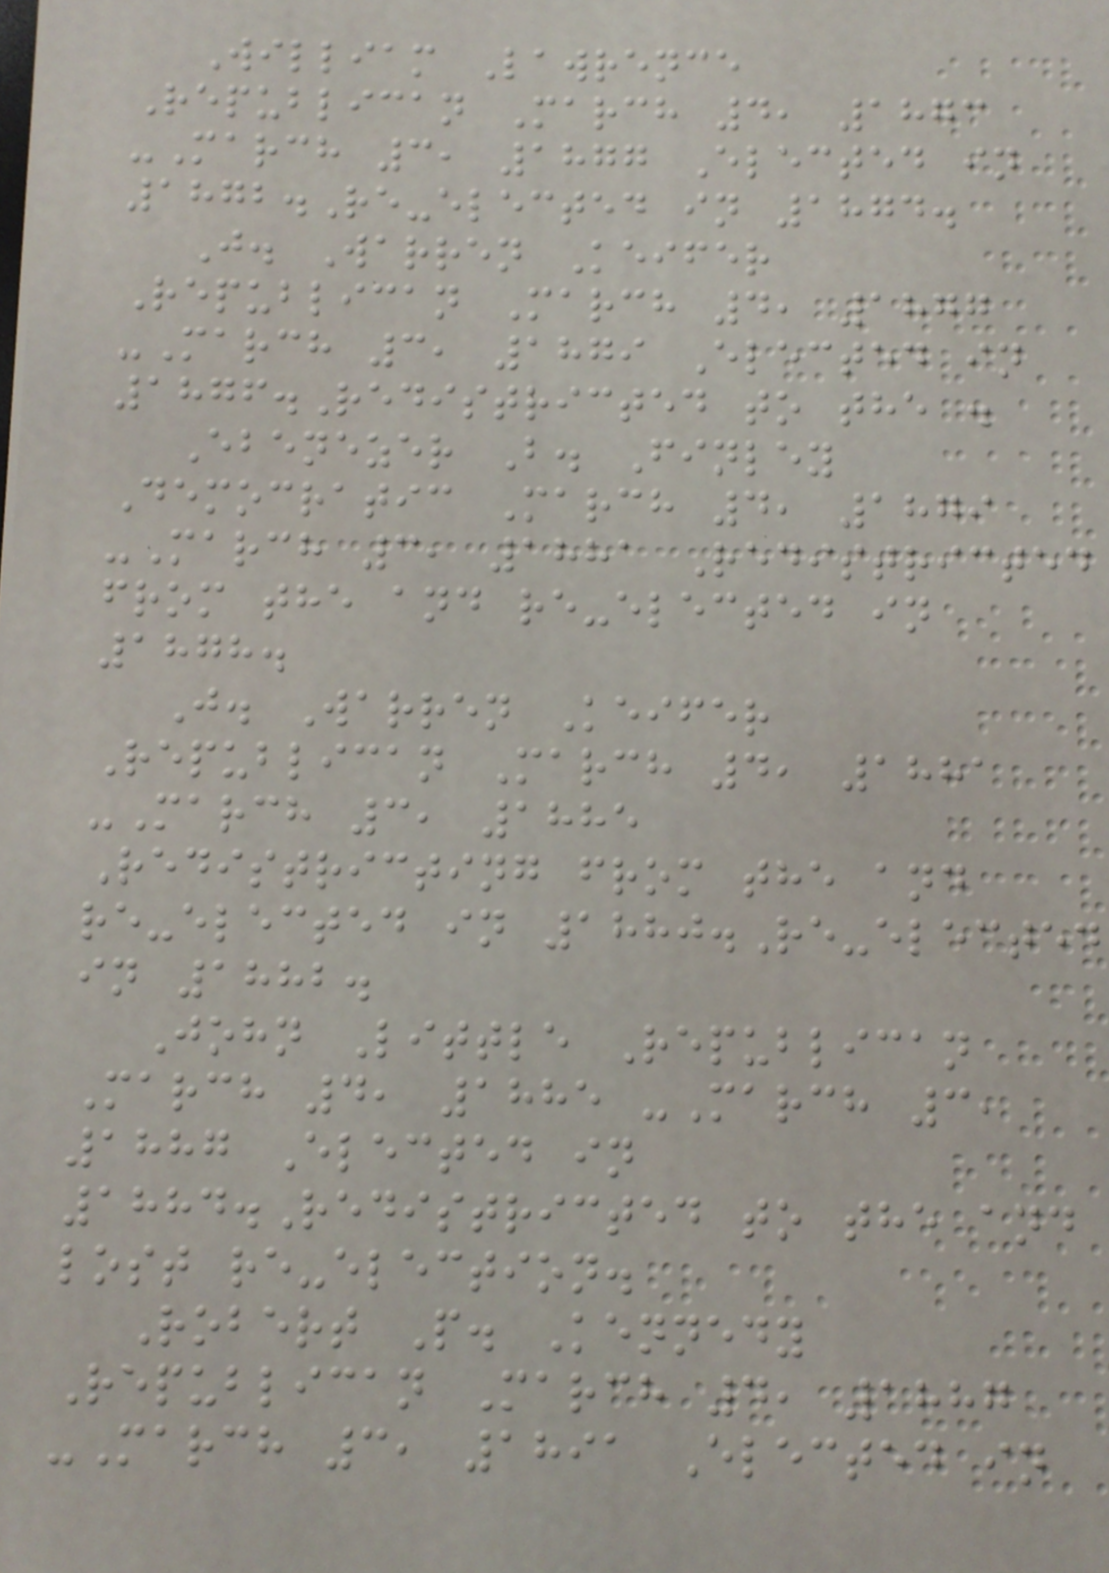William Lawrence
Republican March 4, 1873
-March 3, 1877 Elected in
1872.Re-elected in 1874.
J. Warren Keifer
Republican March 4, 1877
-March 3, 1879 Elected in
1876.Redistricted to the .
Ebenezer B. Finley
Democratic March 4, 1879
-March 3, 1881 Redistricted
from the and re-elected in
1878.
J. Warren Keifer
Republican March 4, 1881
-March 3, 1885
Redistricting from the and
re-elected in 1880.Re-elected
in 1882.
John Little Republican
March 4, 1885 -March 3,
1887 Elected in
1884.Redistricted to the and
lost re-election.
Robert P. Kennedy
Republican March 4, 1887
-March 3, 1891 Elected in
